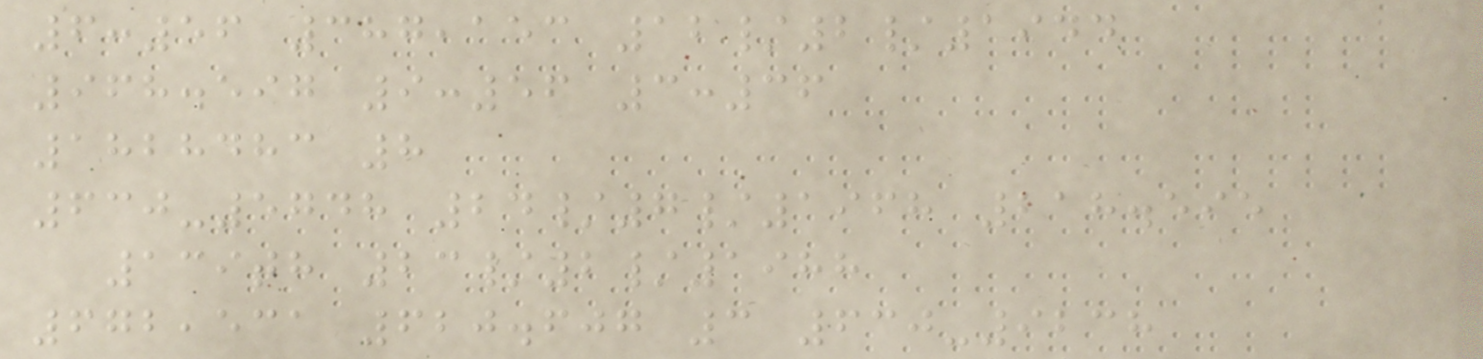6:56 387,153 12/2/1944
968.597 9:56 3:36
1828483 8
630-5748 24/7/1968 218.595
139th 23/2/1988
672,531 620.607 3 630-9238
